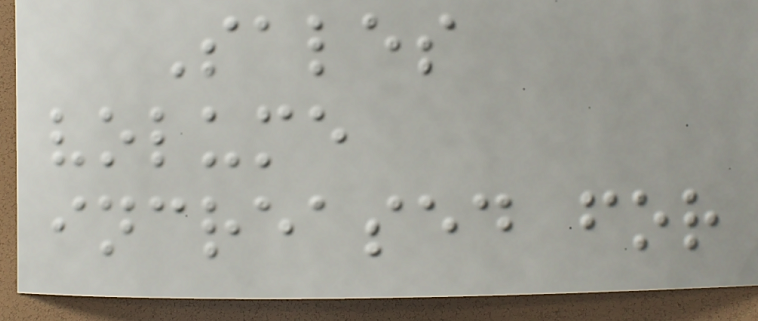Sales
volume
increased for
